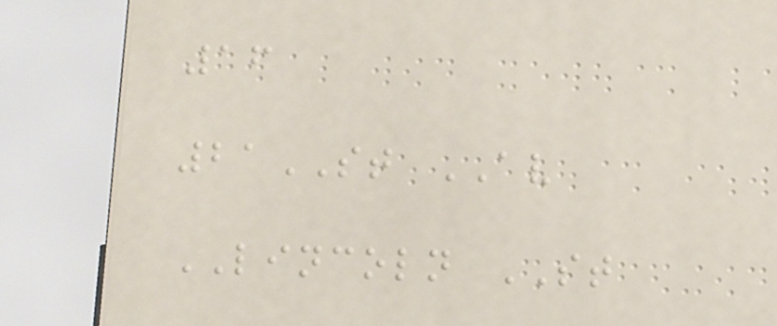16
21ST AV
LINCOLN ST
